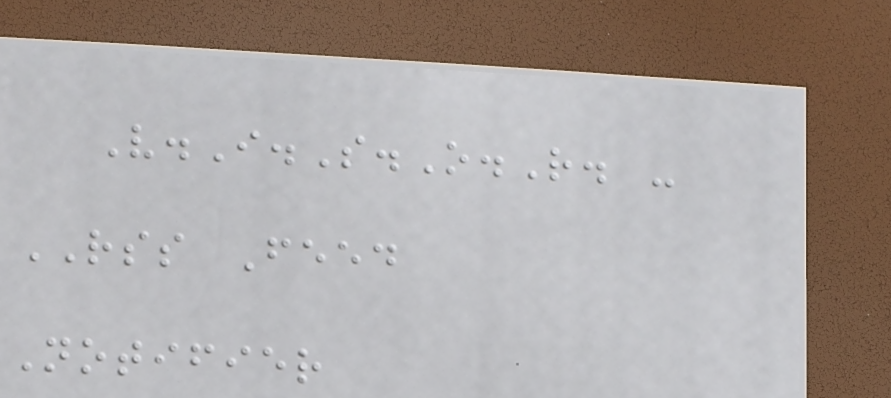V.I.S.O.R. -
RSS Feed
Notifier
